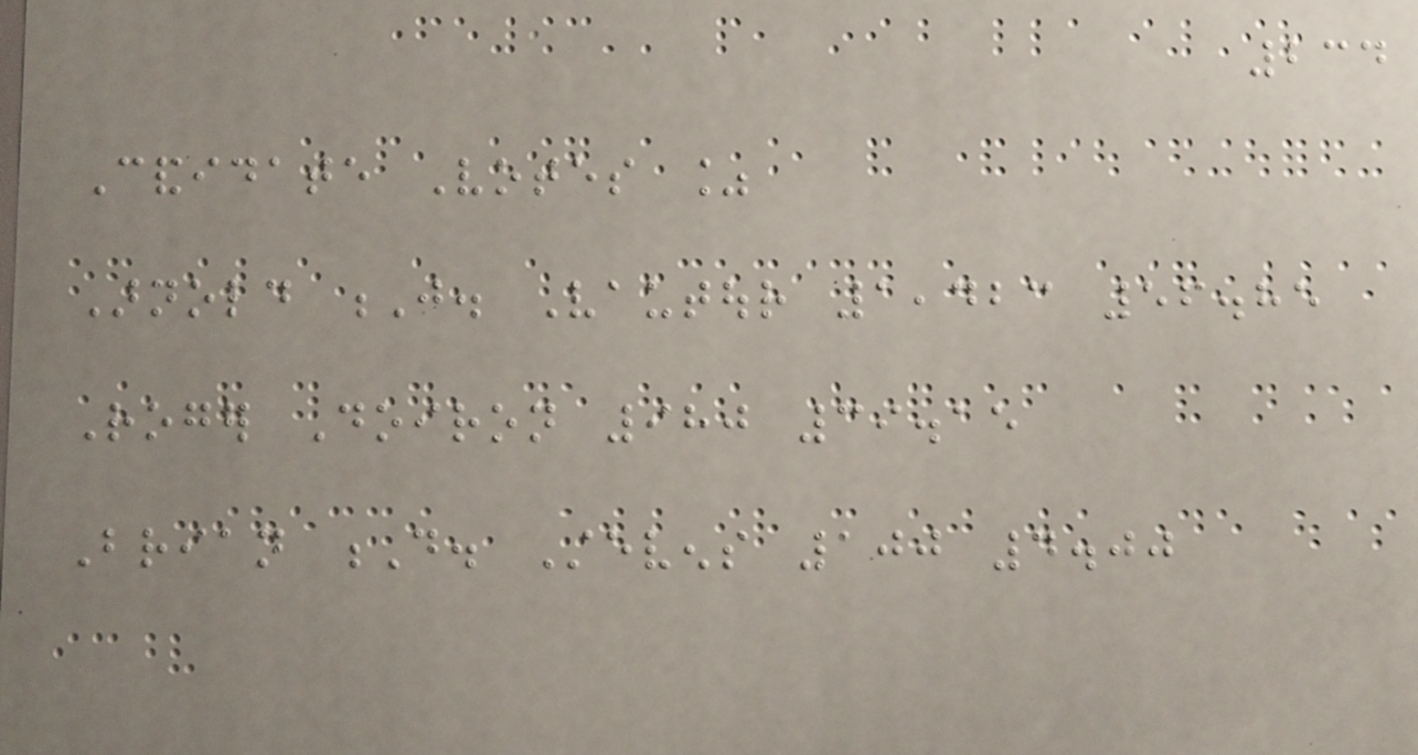234
Candidate Votes %
Arnold J. Vautour 1,423 56.85
Roger Doiron 980 39.15
Brian D. Stevens 100 4.00
